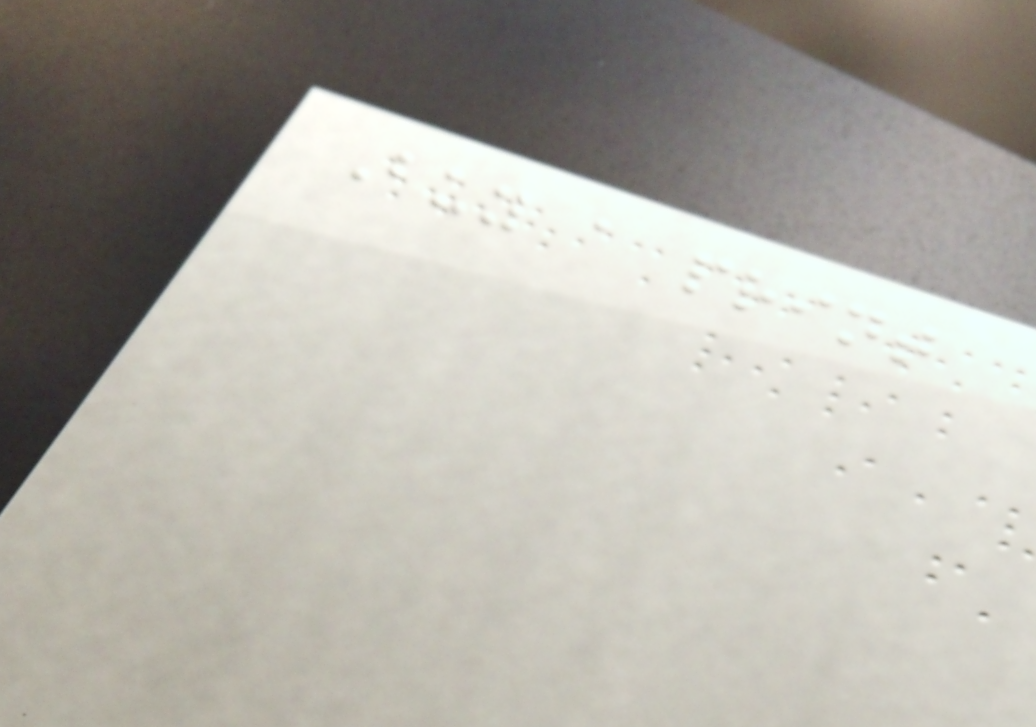Buy a print
